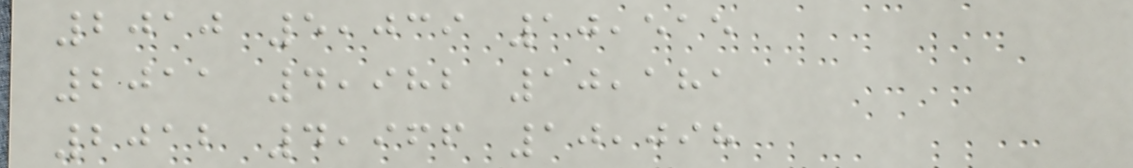2010 5,039 10,515
2011 4,982 10,181
2012 4,966 10,098
